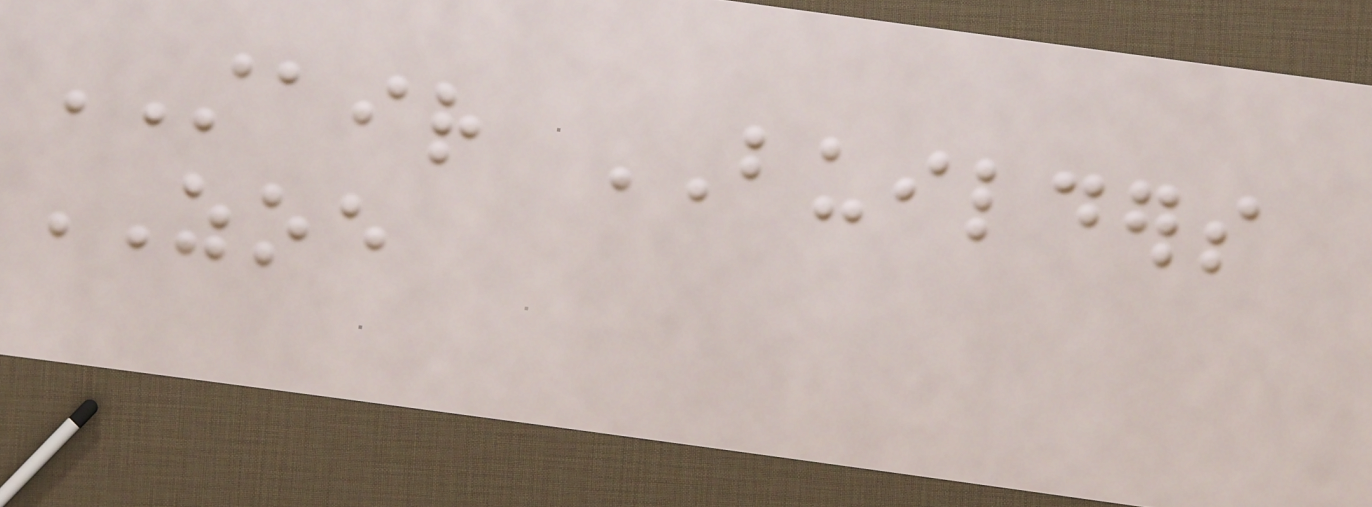STAIR BUILDERS
ZOE
